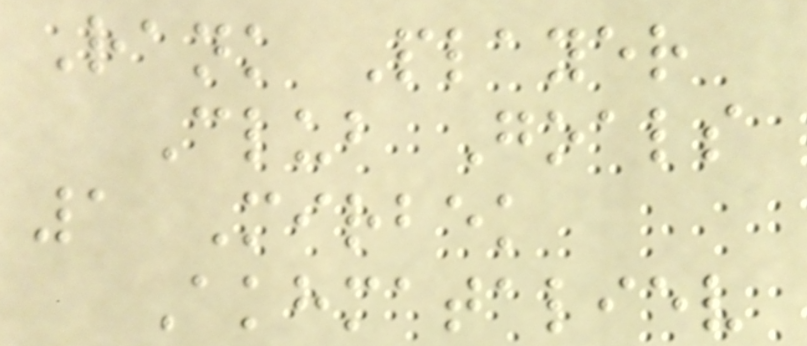Rank Player
Club Goals
1 Mirbek
Akhmataliev
